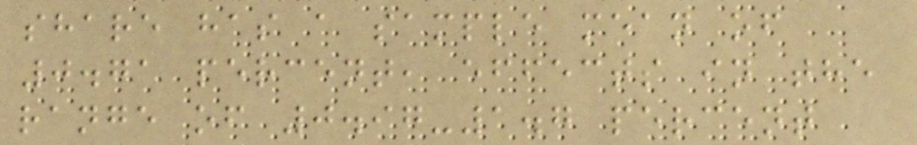share has a sample mean of
0.71 percent, effects in the
range of 0.97-1.7 percent
